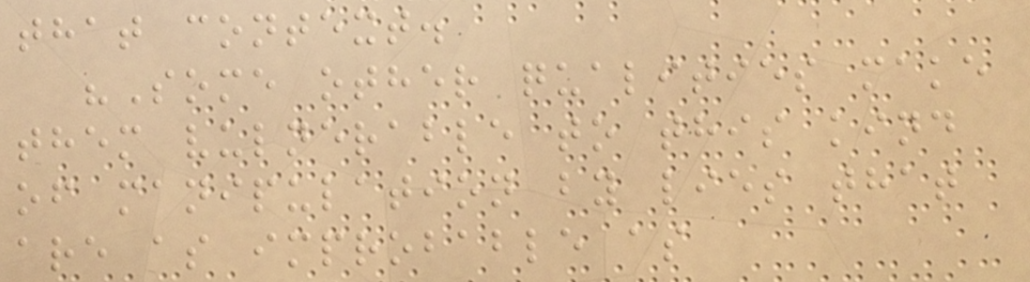that context.
"Some other qualities make
them vulnerable to this kind
of manipulation by lies that
are as improbable as
